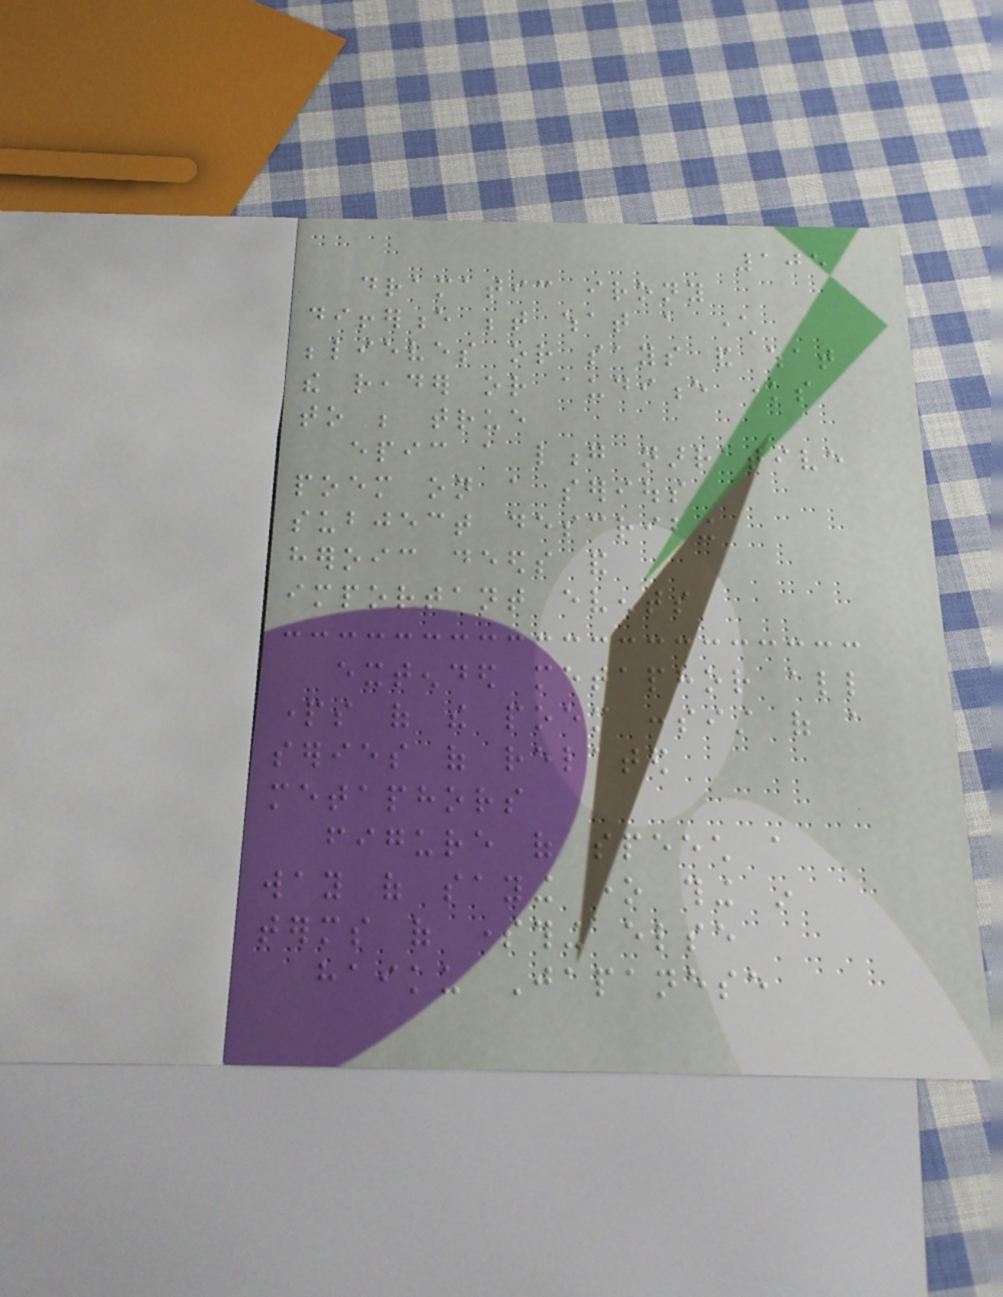105
dramatic irony
difference between what a character
believes or says and what
the reader or audience knows
to be true
epic a long narrative
poem on a serious
subject describing
heroic deeds and
important events
extended metaphor all
parts of the poem consist of a
series of related
metaphors
figure of speech a
way of saying one thing in
terms of something else
haiku Japanese
